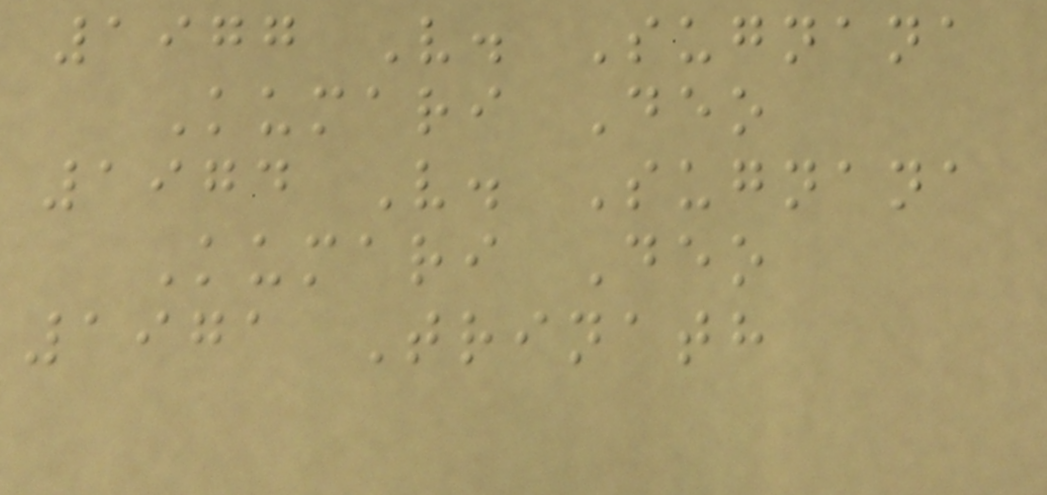1977 V. Sugnana
Kumari Deo
1974 V. Sugnana
Kumari Deo
1971 Trinath
